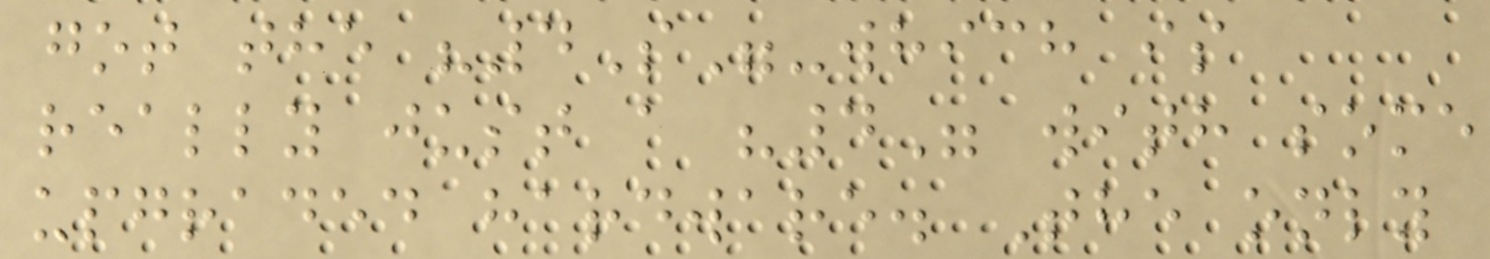got the "4S"-which is
really just a "4" with some
upgraded hardware. The only
